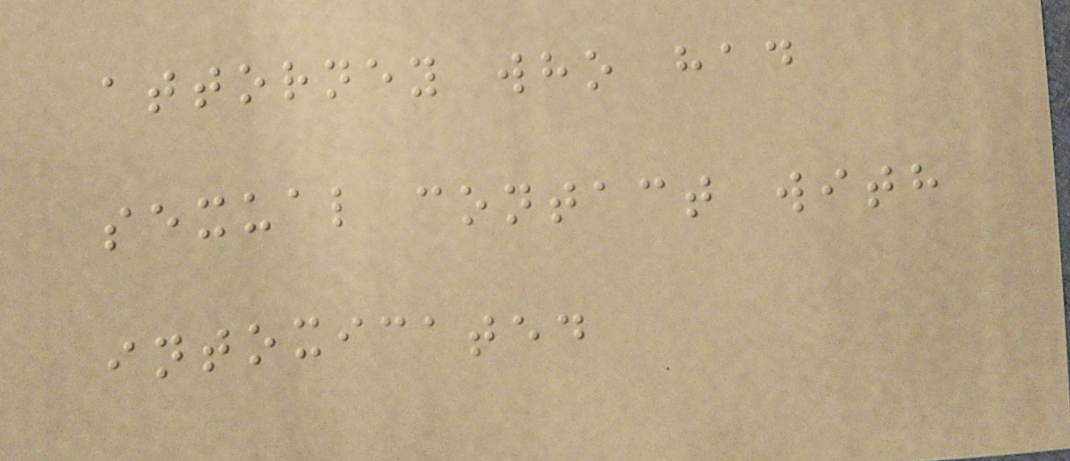attorney who had
sexual contact with
intoxicated
